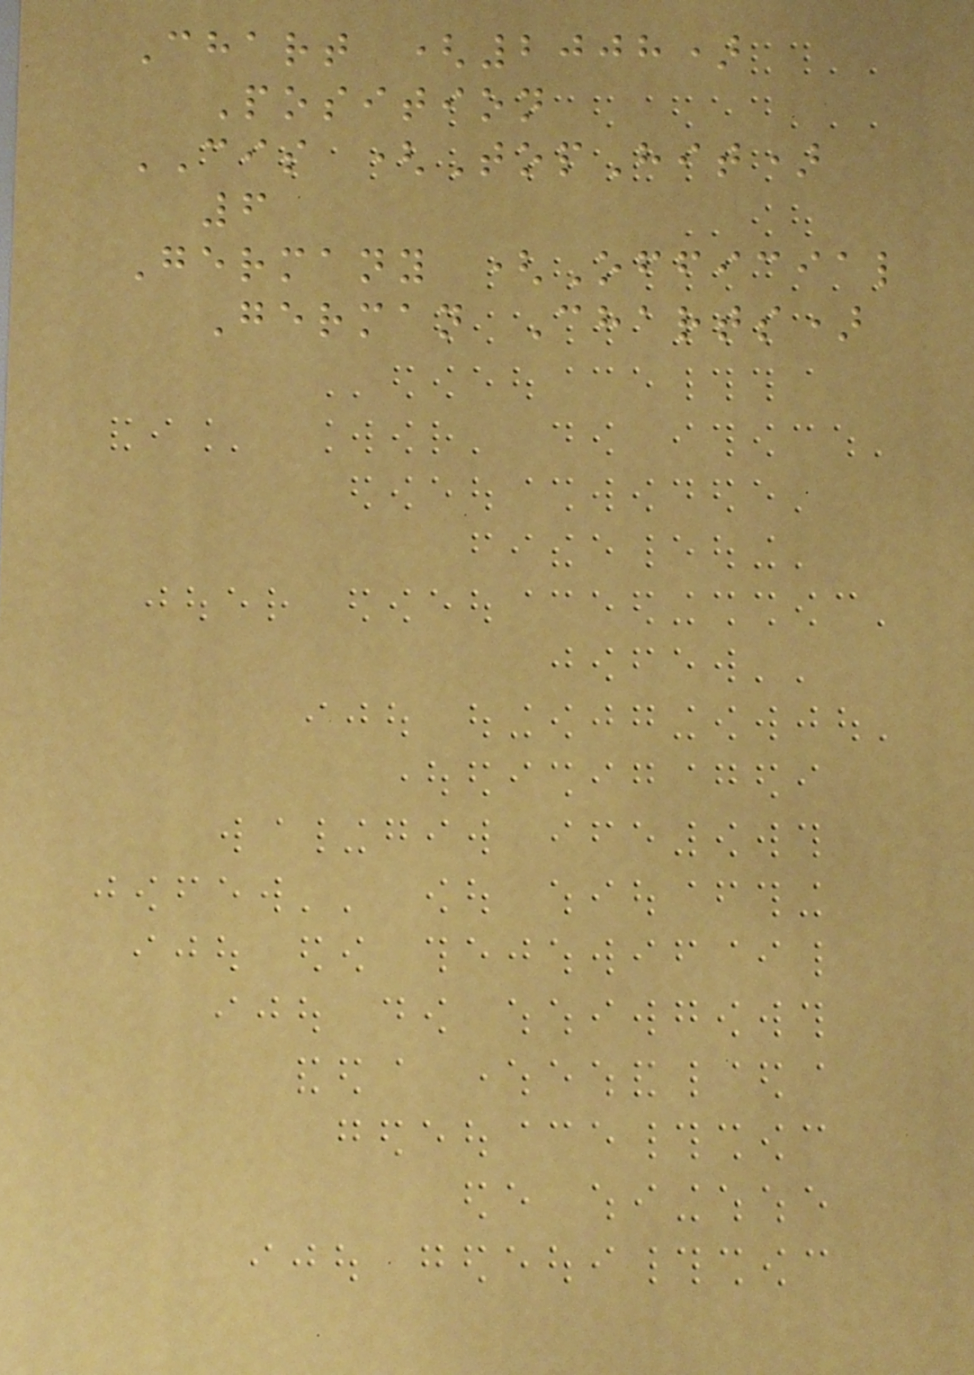Chart (2008)
Position
CIS (TopHit)
6
Germany (Official
German Charts)
